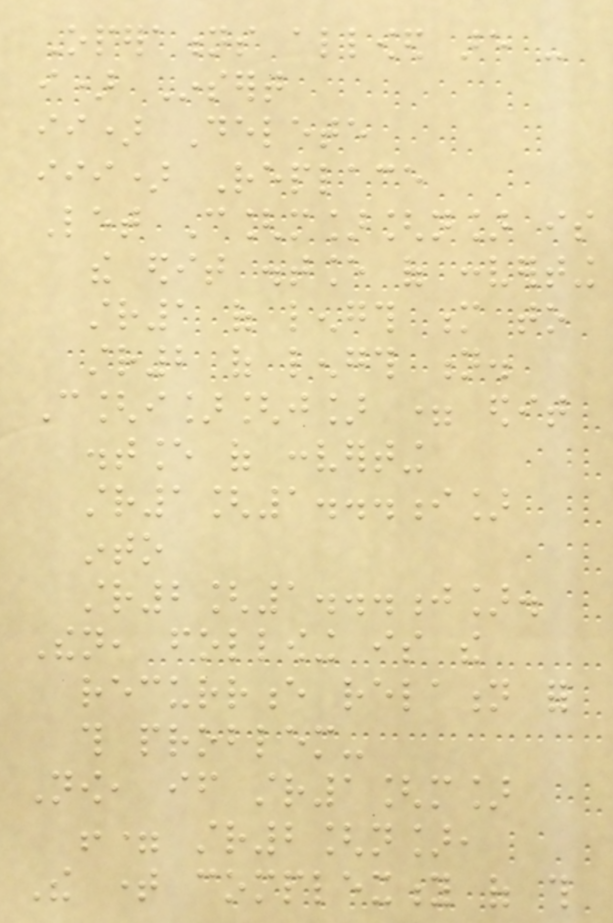Operations allowed are -
i) Insert
ii) Delete
iii) Replace
Let C[m][n] is
the edit distance of converting
str1 of length m to
str2 of length n.
C[i][j] = edit
distance of converting
str1[1...i]
into
str2[1...j].
Then, following is the
recurrence relation for
this problem-
Now, if str1[m]
!= str2[n],
The time complexity of this
